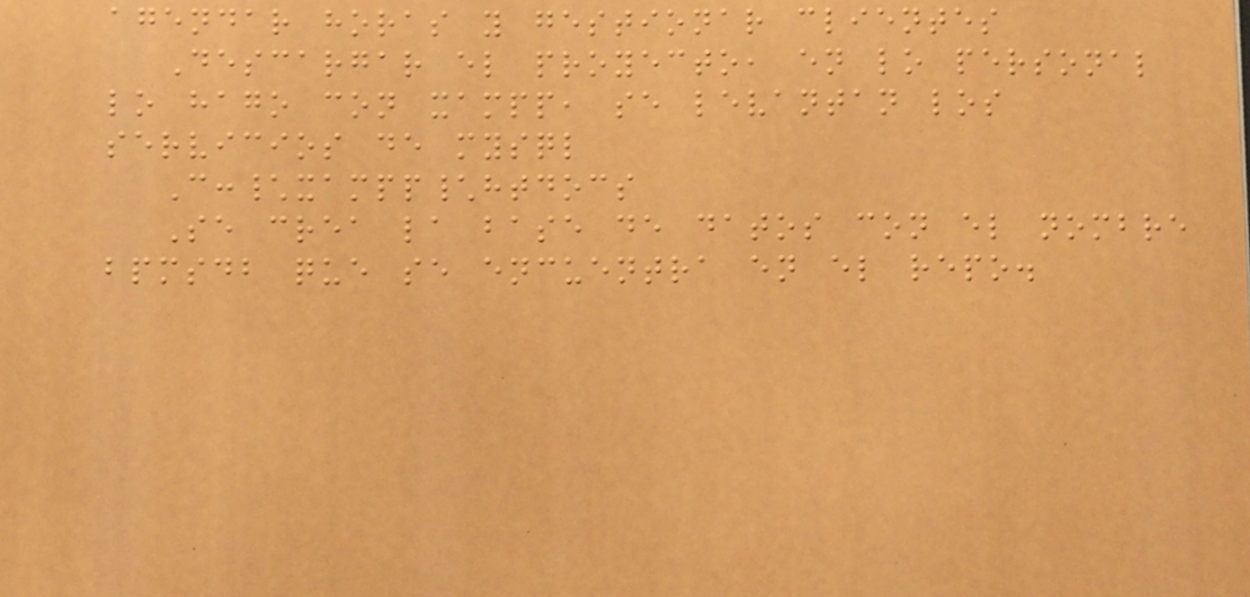agendar horas y gestionar clientes
Descargar el proyecto, en lo personal
lo hago con xampp, se levantan los
servicios de mysql
C:\xampp\htdocs
Se crea la base de datos con el nombre
bpmsdb que se encuentra en el repo.
